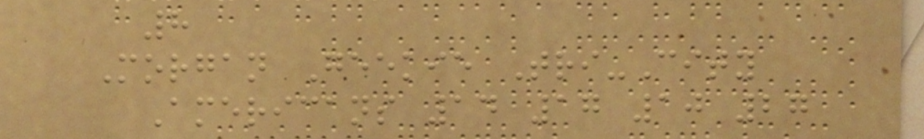8
Morgan Geekie Tri-City
Americans 14 17 10 27
